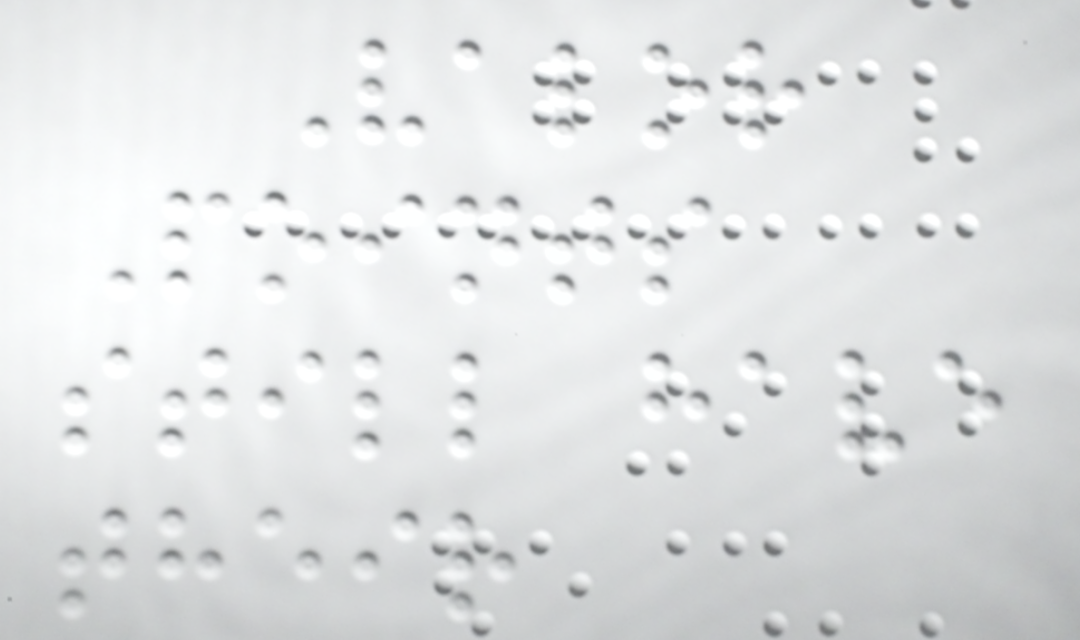Valor
Points
still have
their
